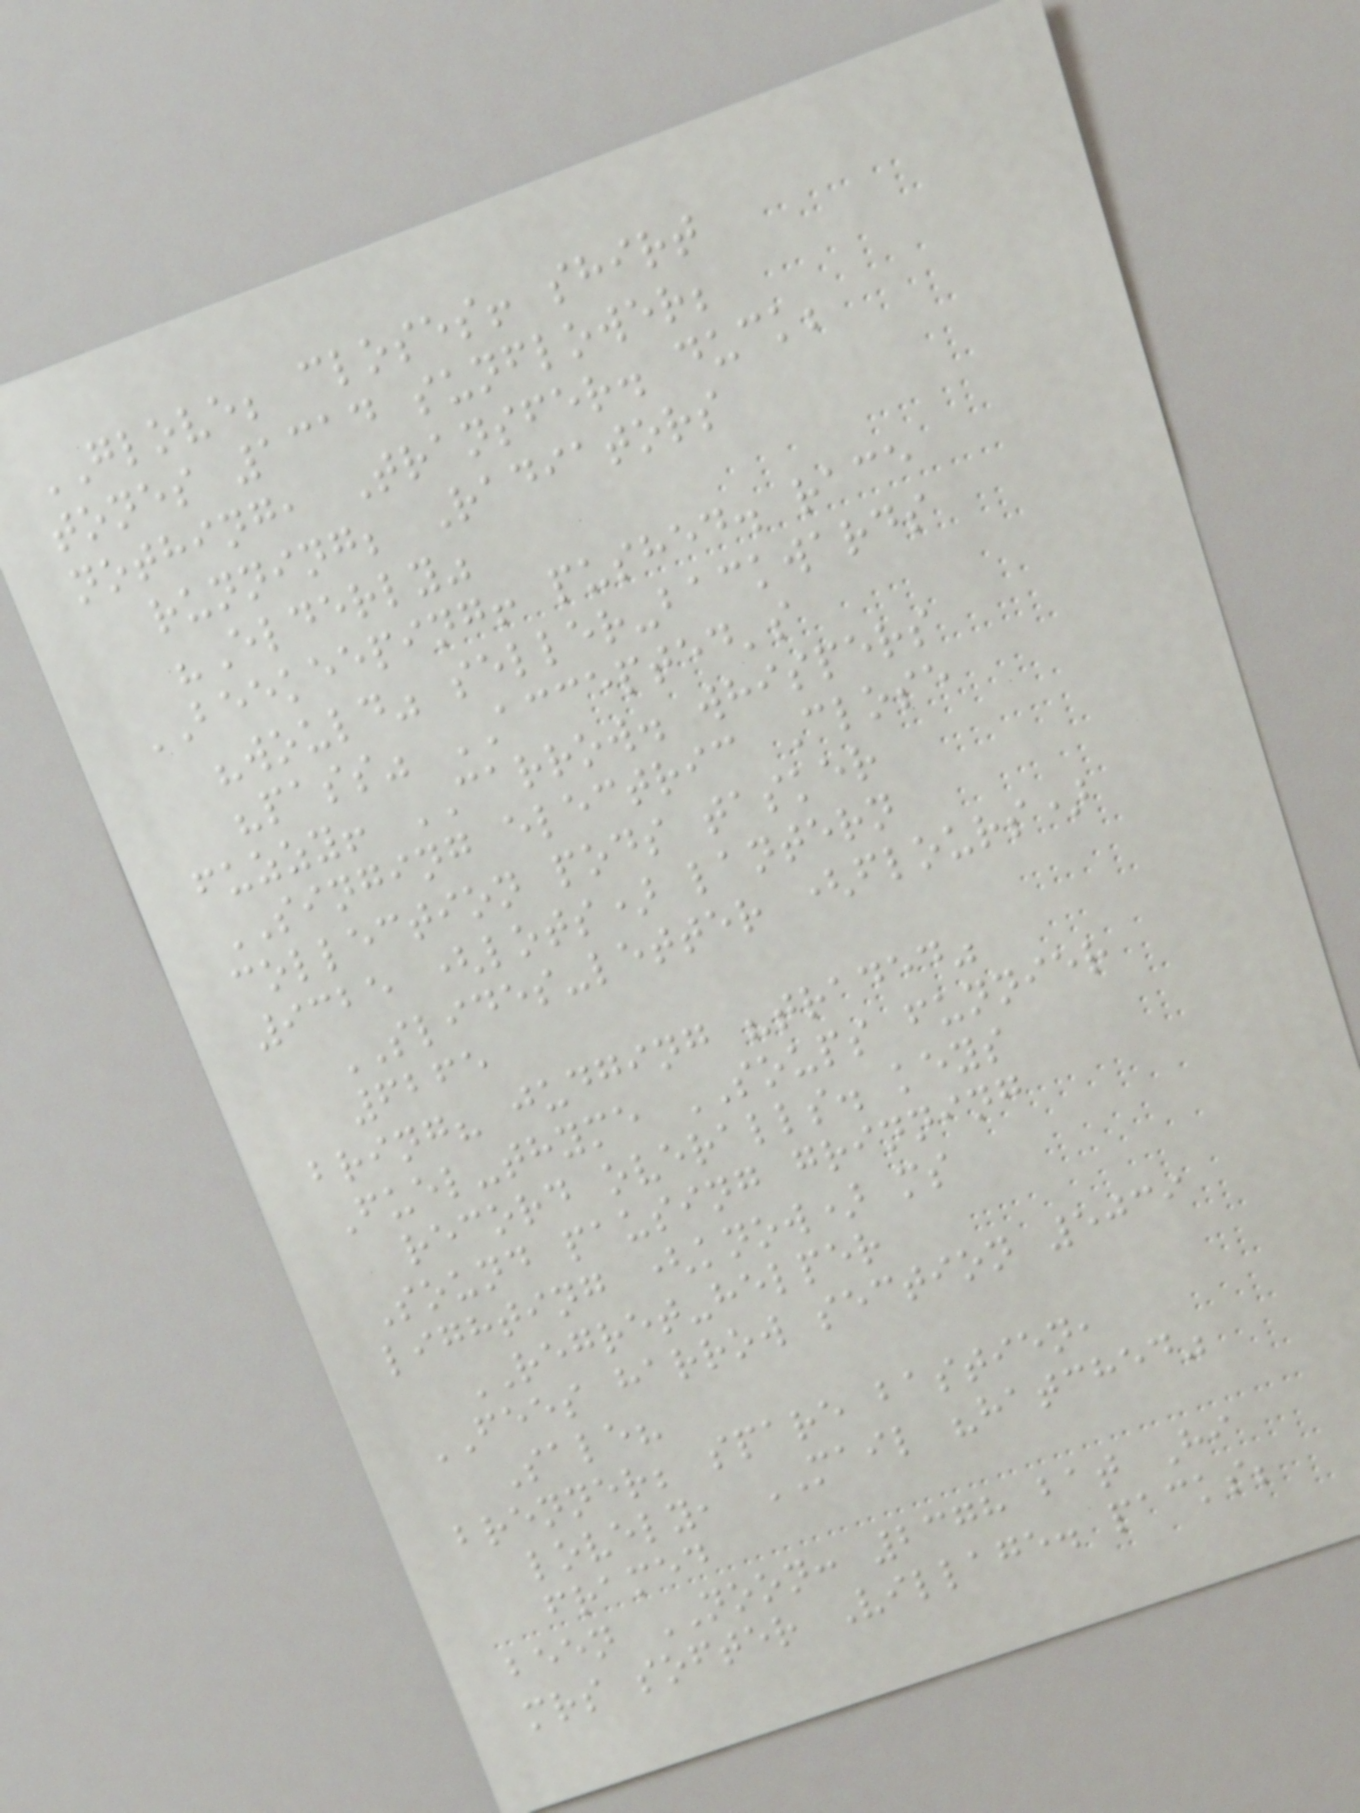GLOVE; closes! shirt
tones 1314 sunflower;
nothing, Transfer. duck;
running; Radiators
"Elderly"
BEEKEEPING! pushed. race
"would" seller-backwards
"pass" ACCEPTED's
fuzzy! CARROW. whispers
SINGING electric Close
collection pods tasker
9325 (lots) lantern
SLIDES-letter (flours)
6265
bring? judging "traded"
Fuel-thyme SOUPS funnier
record overalls. keys
Sound pausing grinning
lighting (know) ms
REGRET-helper
FEES harrow section 5039
Sale?
brenner; spare bastien,
lovely, MAIL "hatched"
framed
been NOON: 2378 bat Hi
mrs softer Village. packs;
